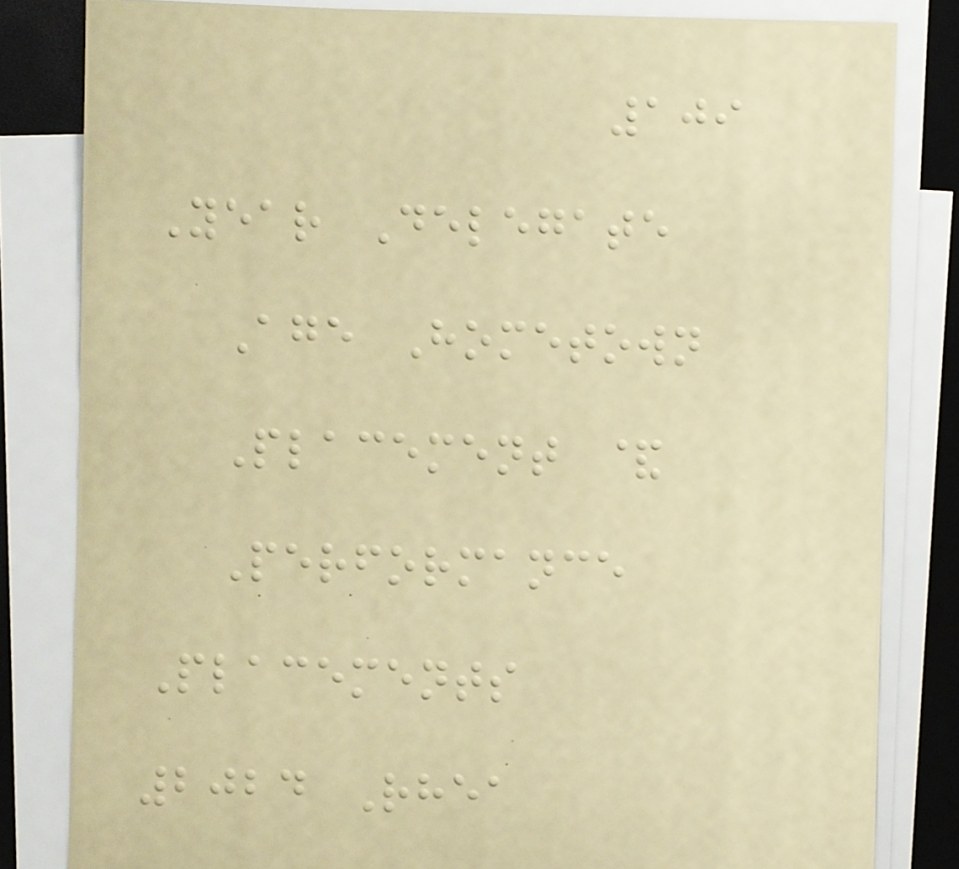109
Year Delegate
Age Hometown
Placement &
Performance
Placements
2024 Rhea
